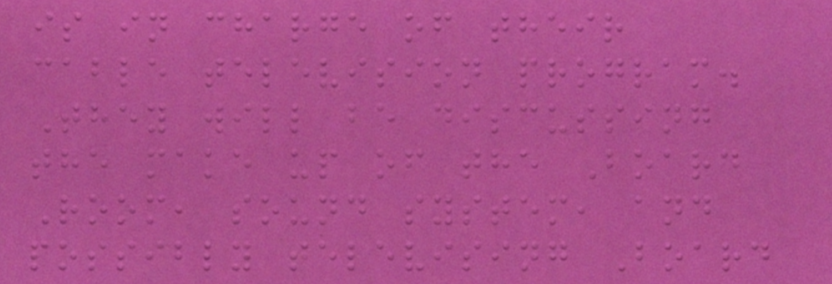is in charge of their
cable television program.
They will be discussing
the make up of the Board
Room, sound system, and
possibly televising Board
